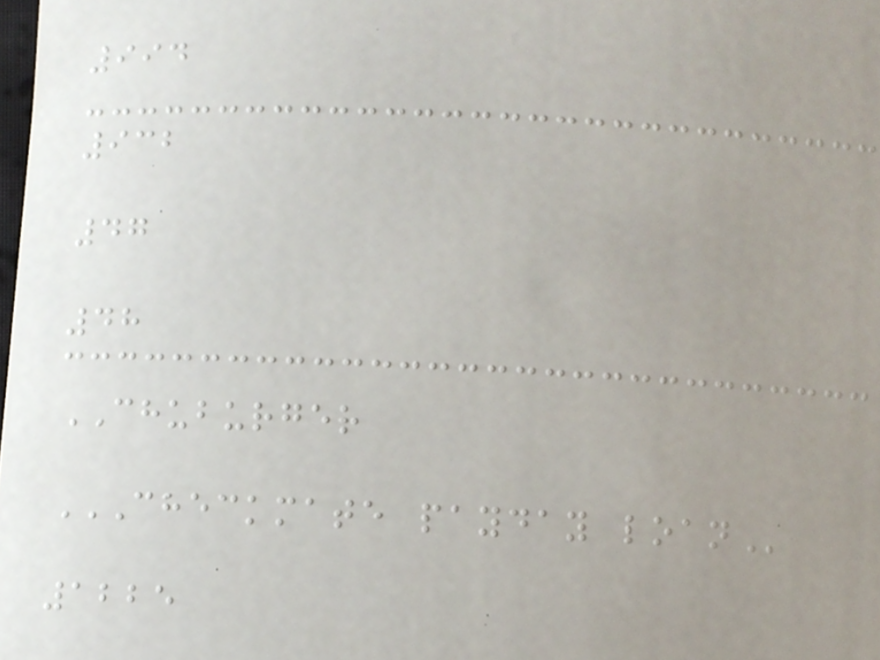994
932
47
48
CHUBURGER
CHECKMATE PAYDAY LOAN
1225
